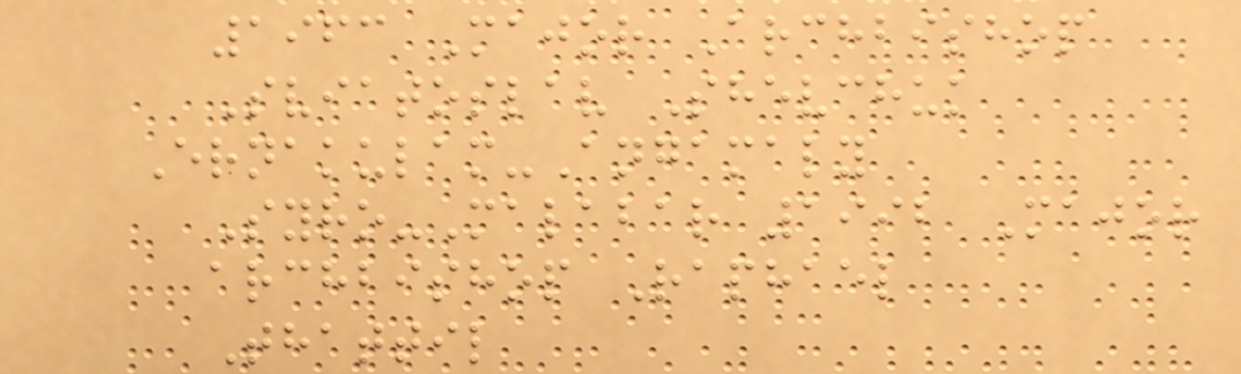1963 Major Archbishop
Sviatoslav Shevchuk
Ernakulam-Angamaly
Syro-Malabar 1992 Major
archbishop Raphael
Thattil
